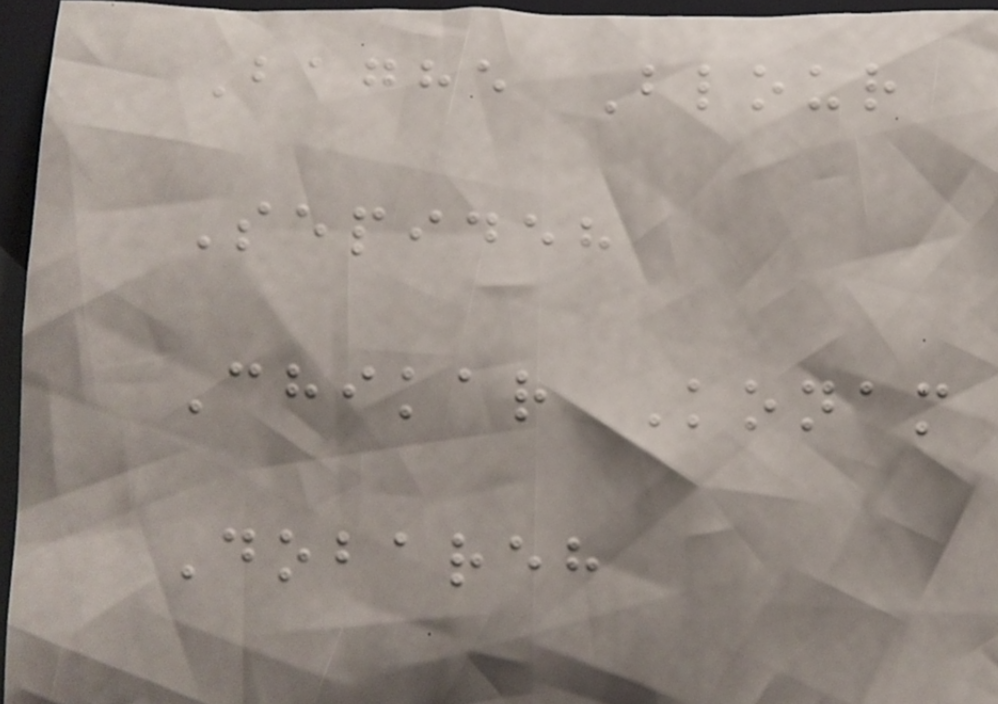Baghe Blour
Sepideh
Chikar Konam
Dobareh
